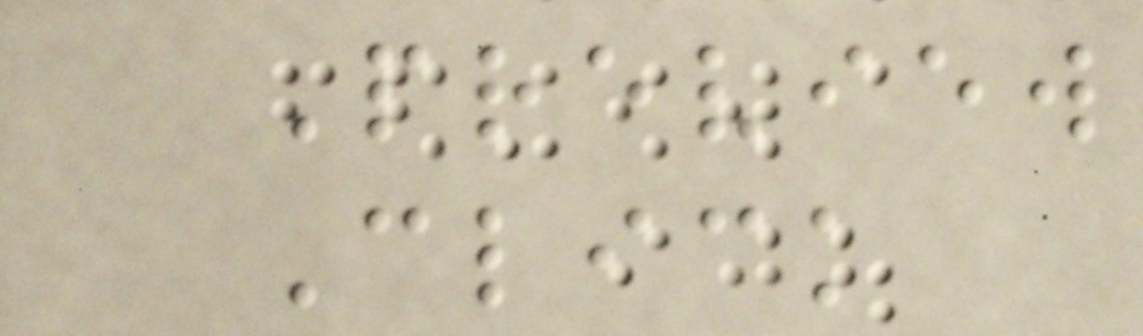Preview
Click
